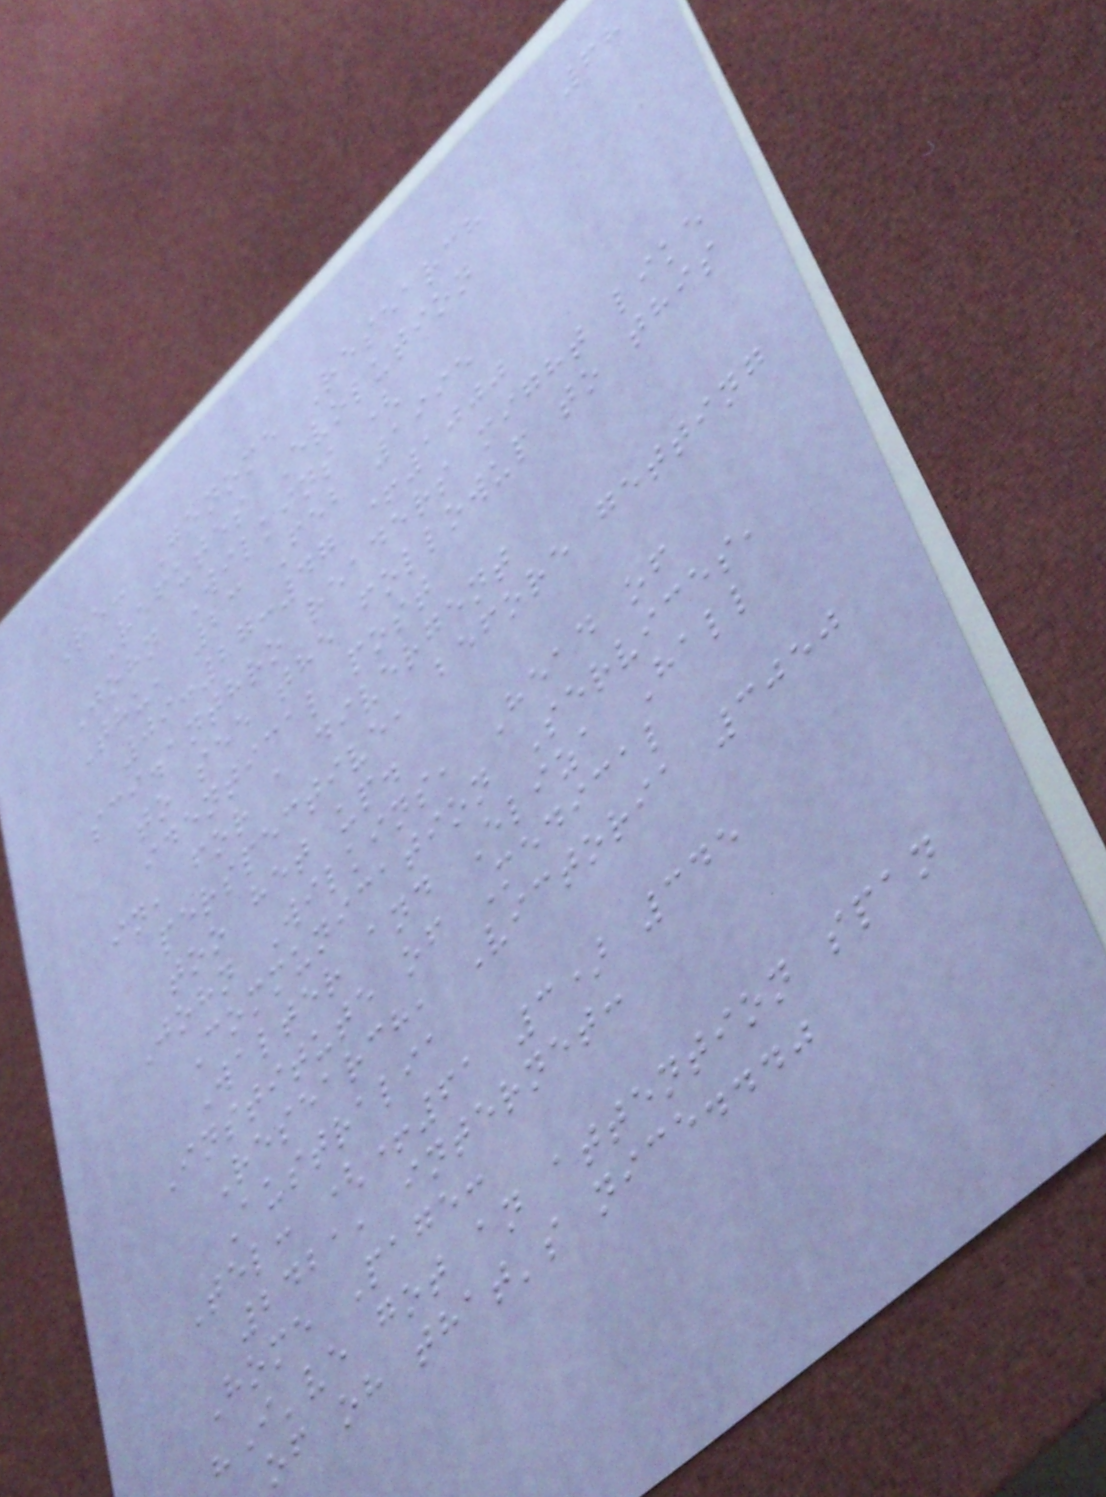68
Re: Genome Research
Refutes Evolution
John Wilkins (
Thu, 23 Feb 1995
09:27:47 +1000
sci.anthro readers might like
to see the followup to this
identical post
in, for a divergent
perspective, before getting
too het up.
John Wilkins, Head of
Communication Services,
Walter and Eliza Hall
Institute of Medical
Research, Victoria 3050
Australia
Tel: (+61 3) 345
2421, internet:
Home Page:
"I've got an attention span
of oh that's nice..."
